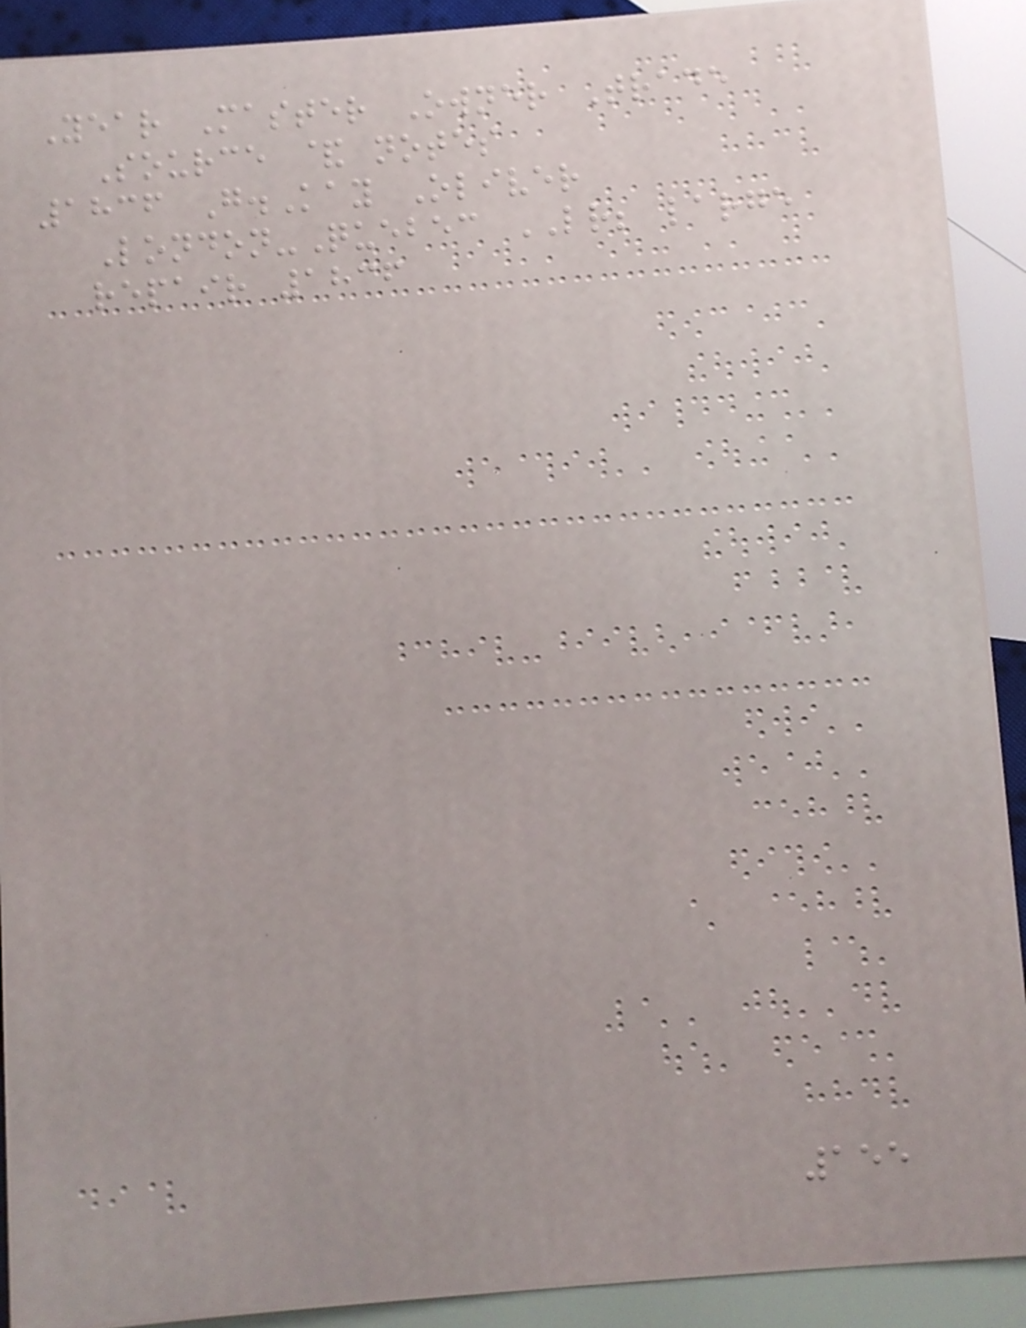Year Master Owner Trade
Source & notes
1836 G.Kay Oliver
London-Quebec LR; large
repair 1836
155
